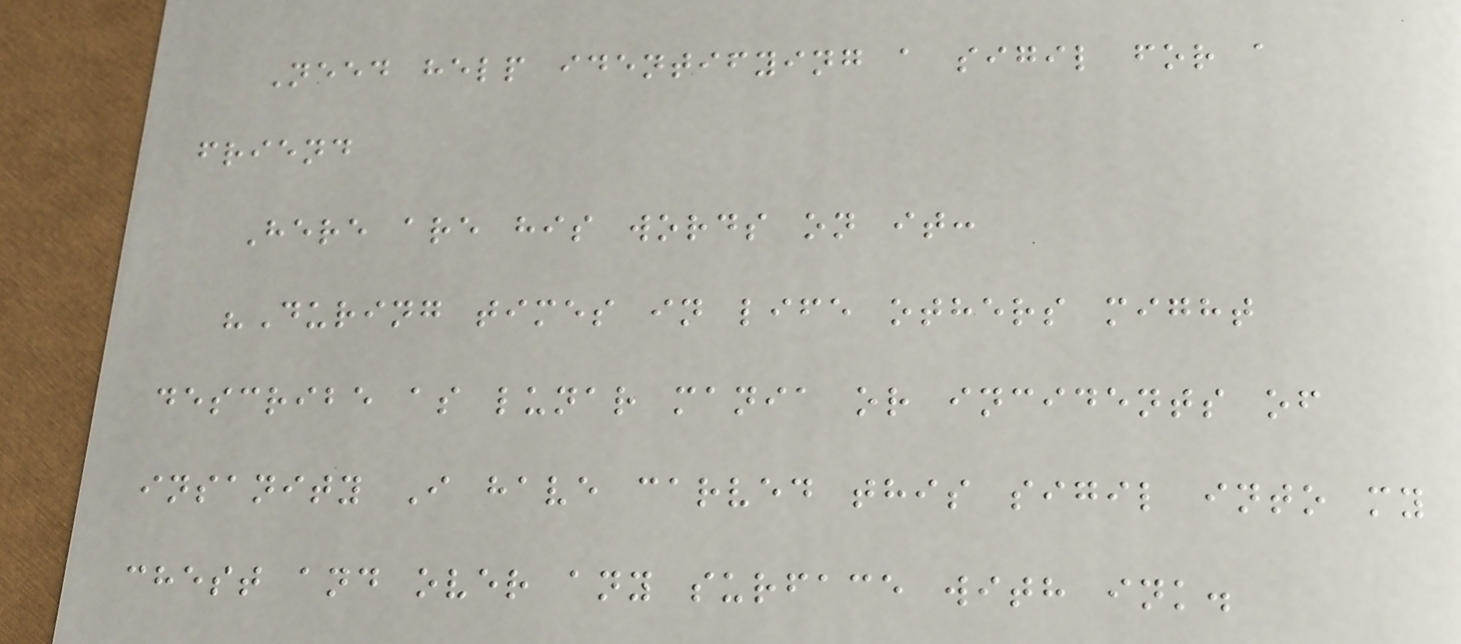Need help identifying a sigil for a
friend
Here are his words on it:
"During times in life others might
describe as lunar mania or incidents of
insanity I have carved this sigil into my
chest and over any surface with ink.
